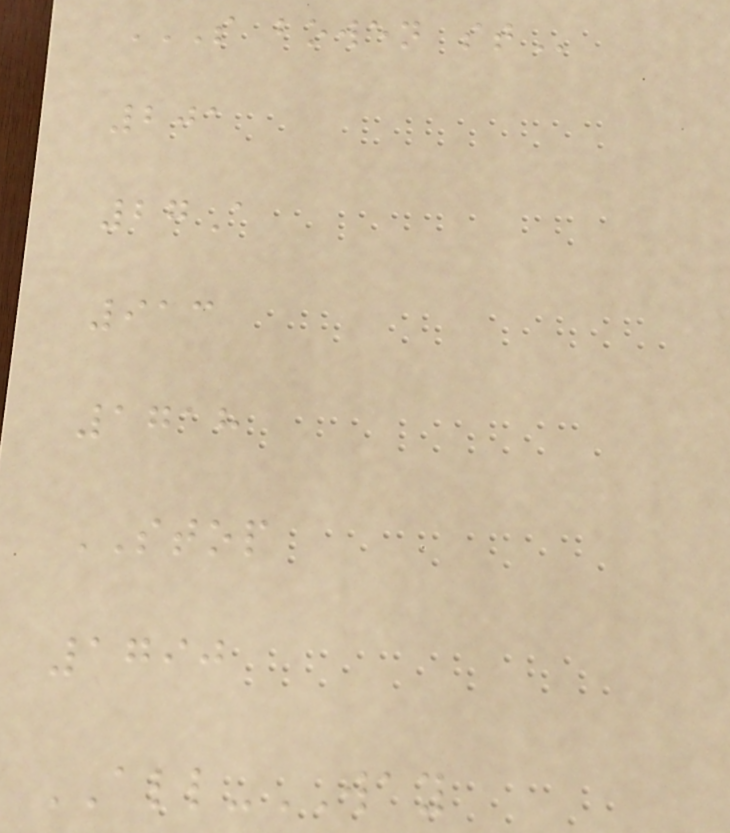S BOWEN ST
201
27A
913
1718
STOP
1790
ALL-WAY
